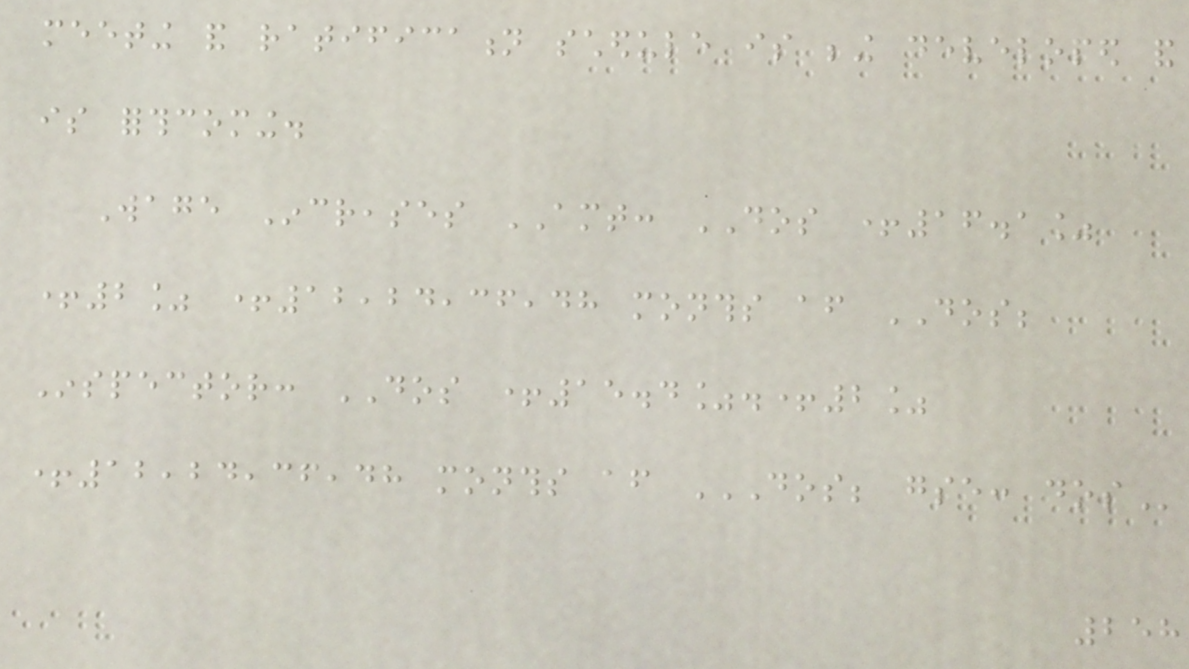meeting and ratification schedule is being developed and
is forthcoming.
Wage Increases AMT: DOS +16.1%
+2% +12,24,36,48 months after DOS;
Inspector: DOS +15.4%.+2%
+12,24,36,48 months after DOS; GSE: DOS
258
